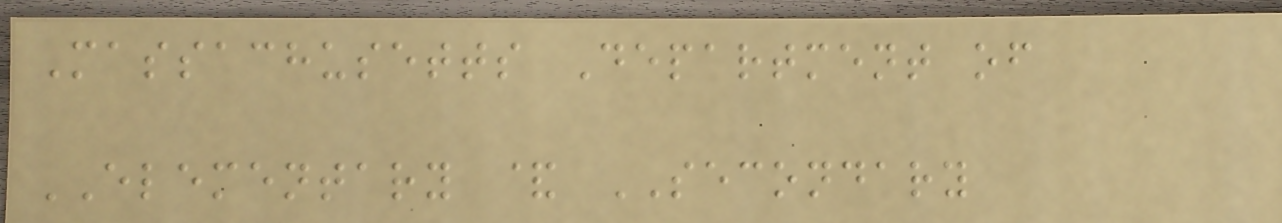Massachusetts Department of
ELEMENTARY & SECONDARY
